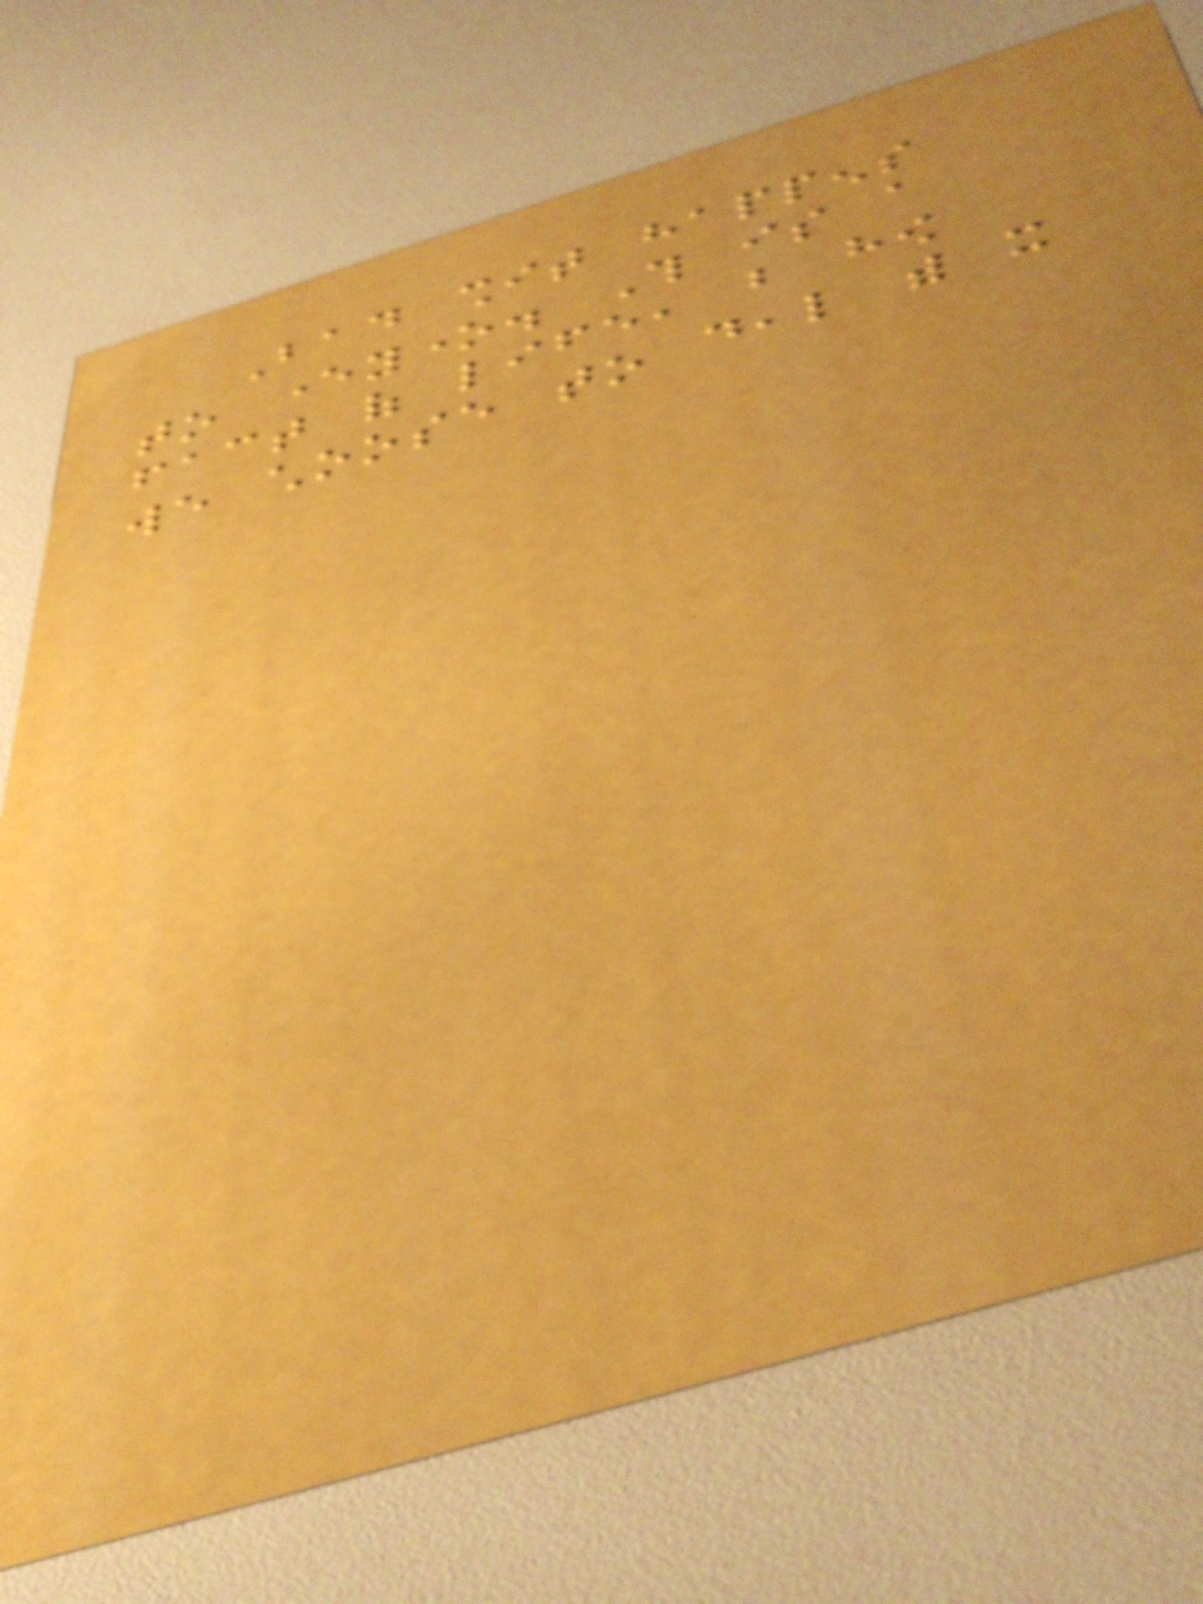Bad shit happens
to everyone. This is a
fact of life, but how
we choose to deal with it
